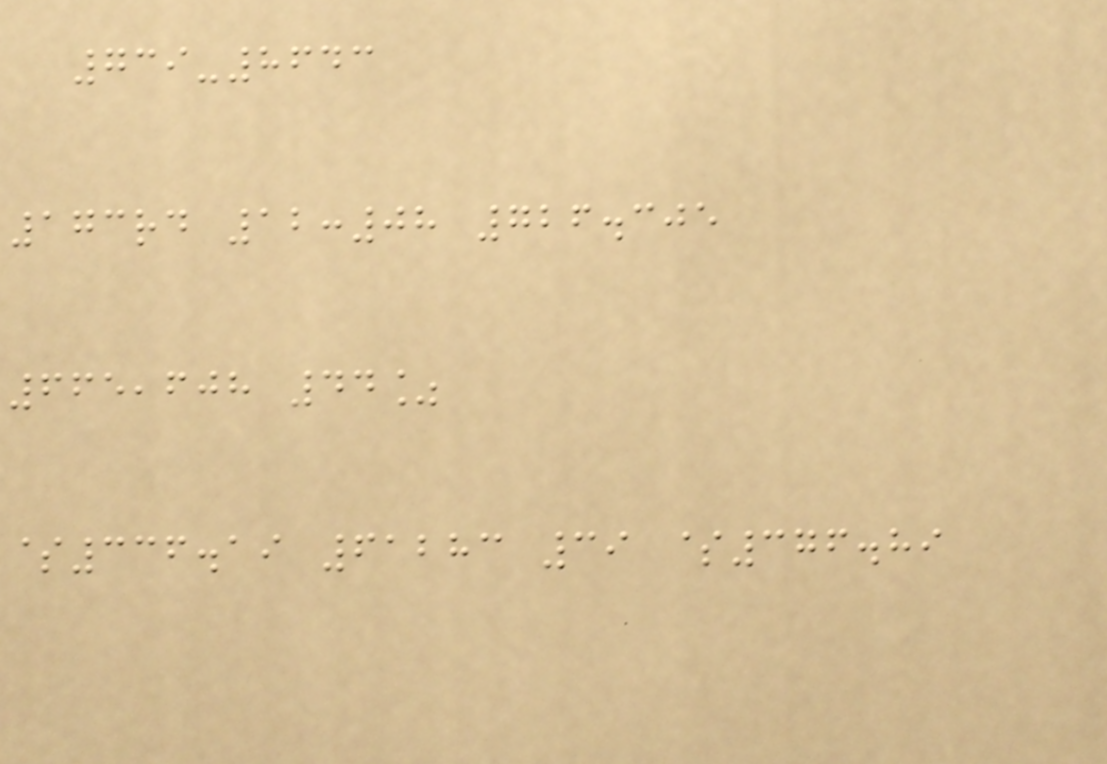739-8643
173rd 12:08 726.305
665,608 44%
$336.19 61283 39 $376.89
